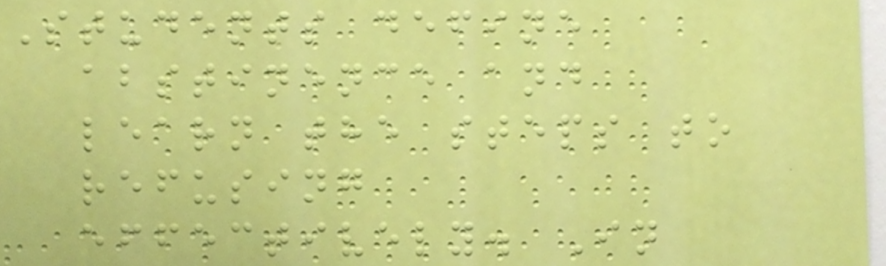Students define
abstinence and
learn the steps to
refusing
effectively. In
